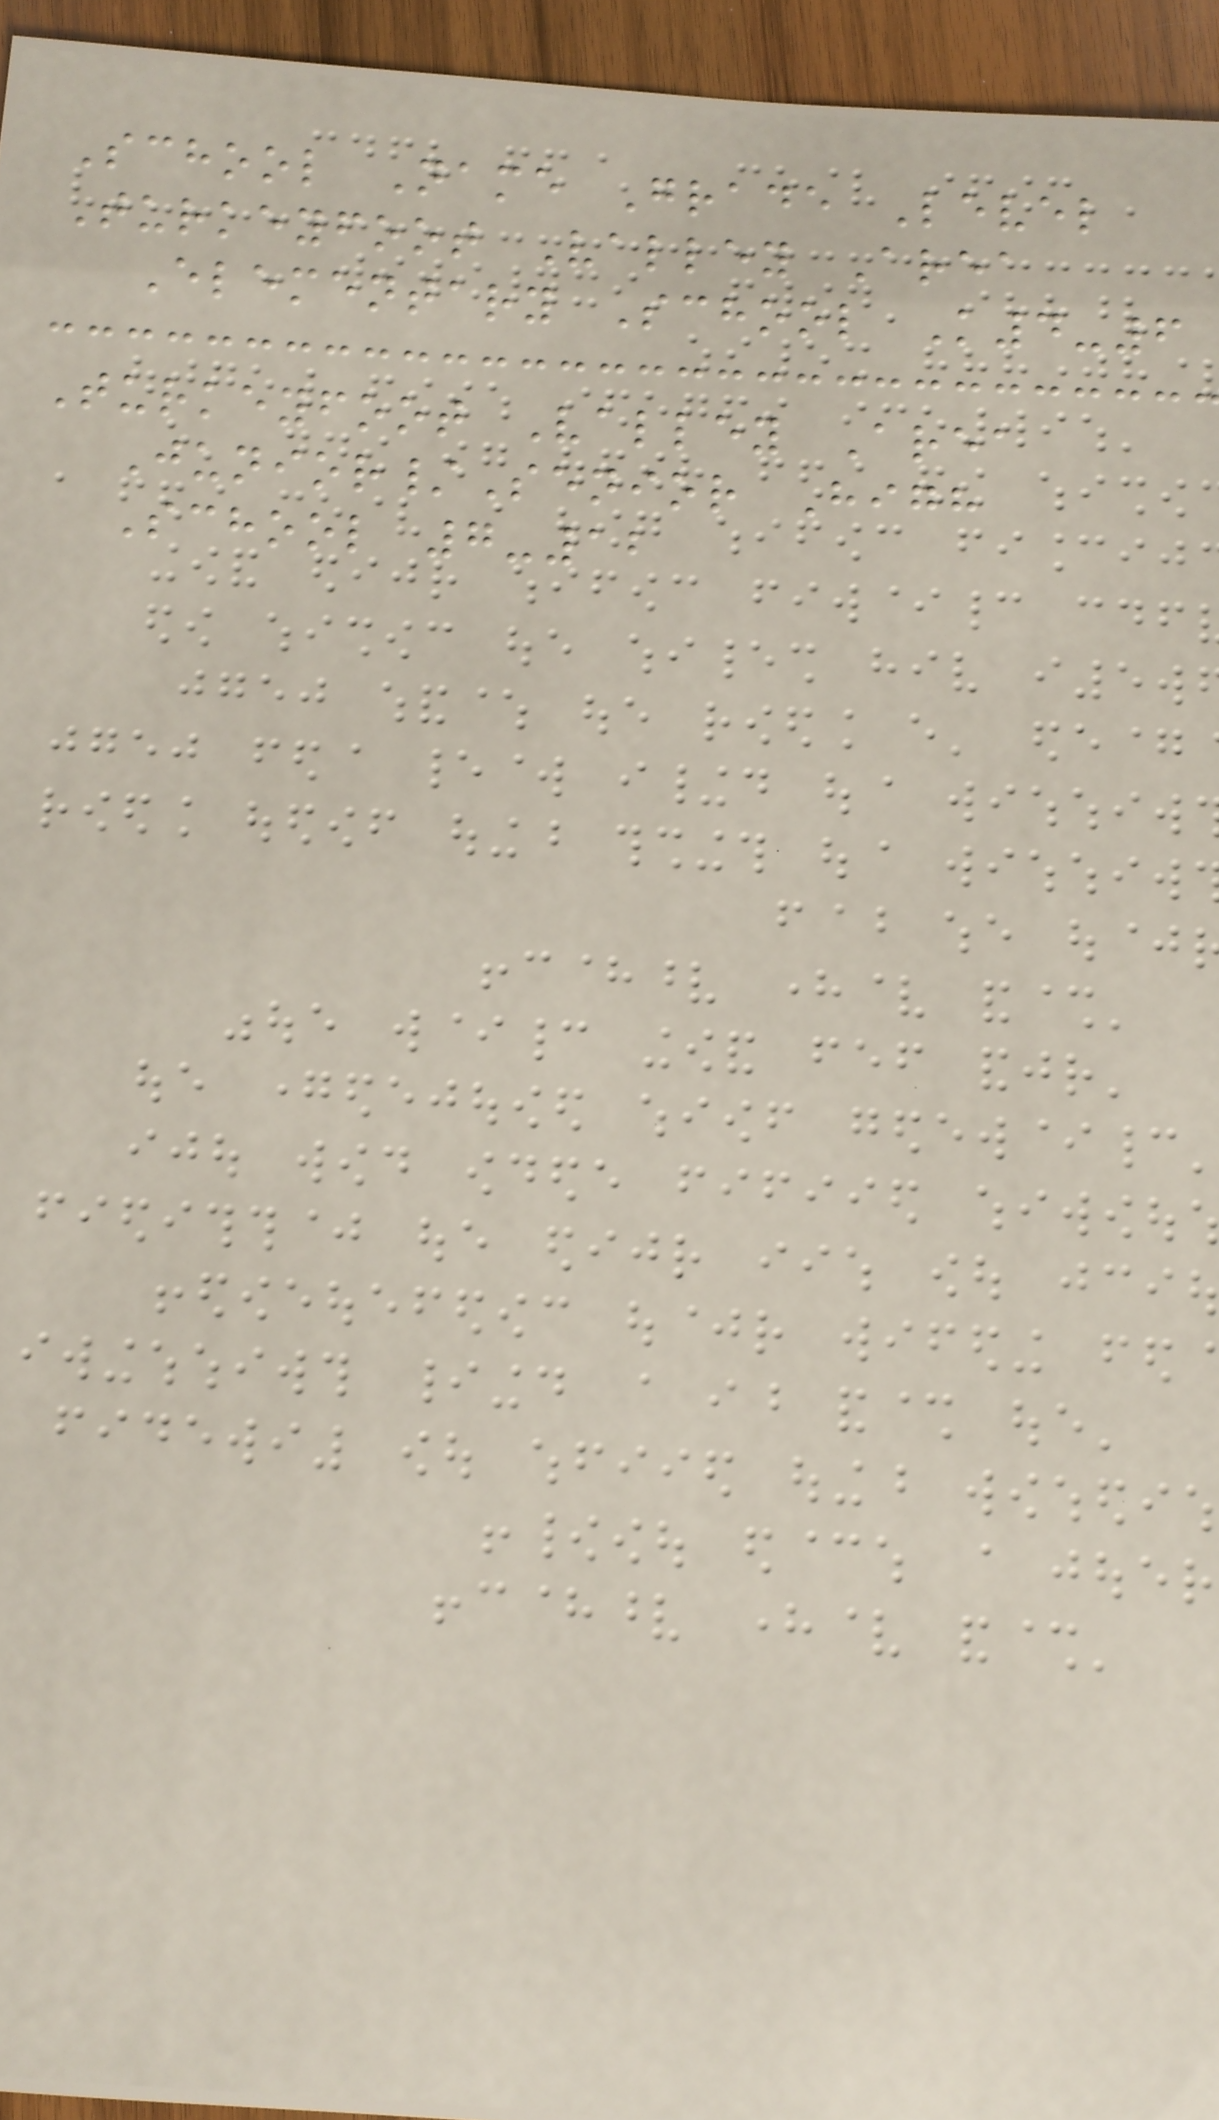School Name Grade Level
Turkeyfoot Valley Area
Elementary School K4-6
Turkeyfoot Valley Area
Junior/Senior High
School 7-12
